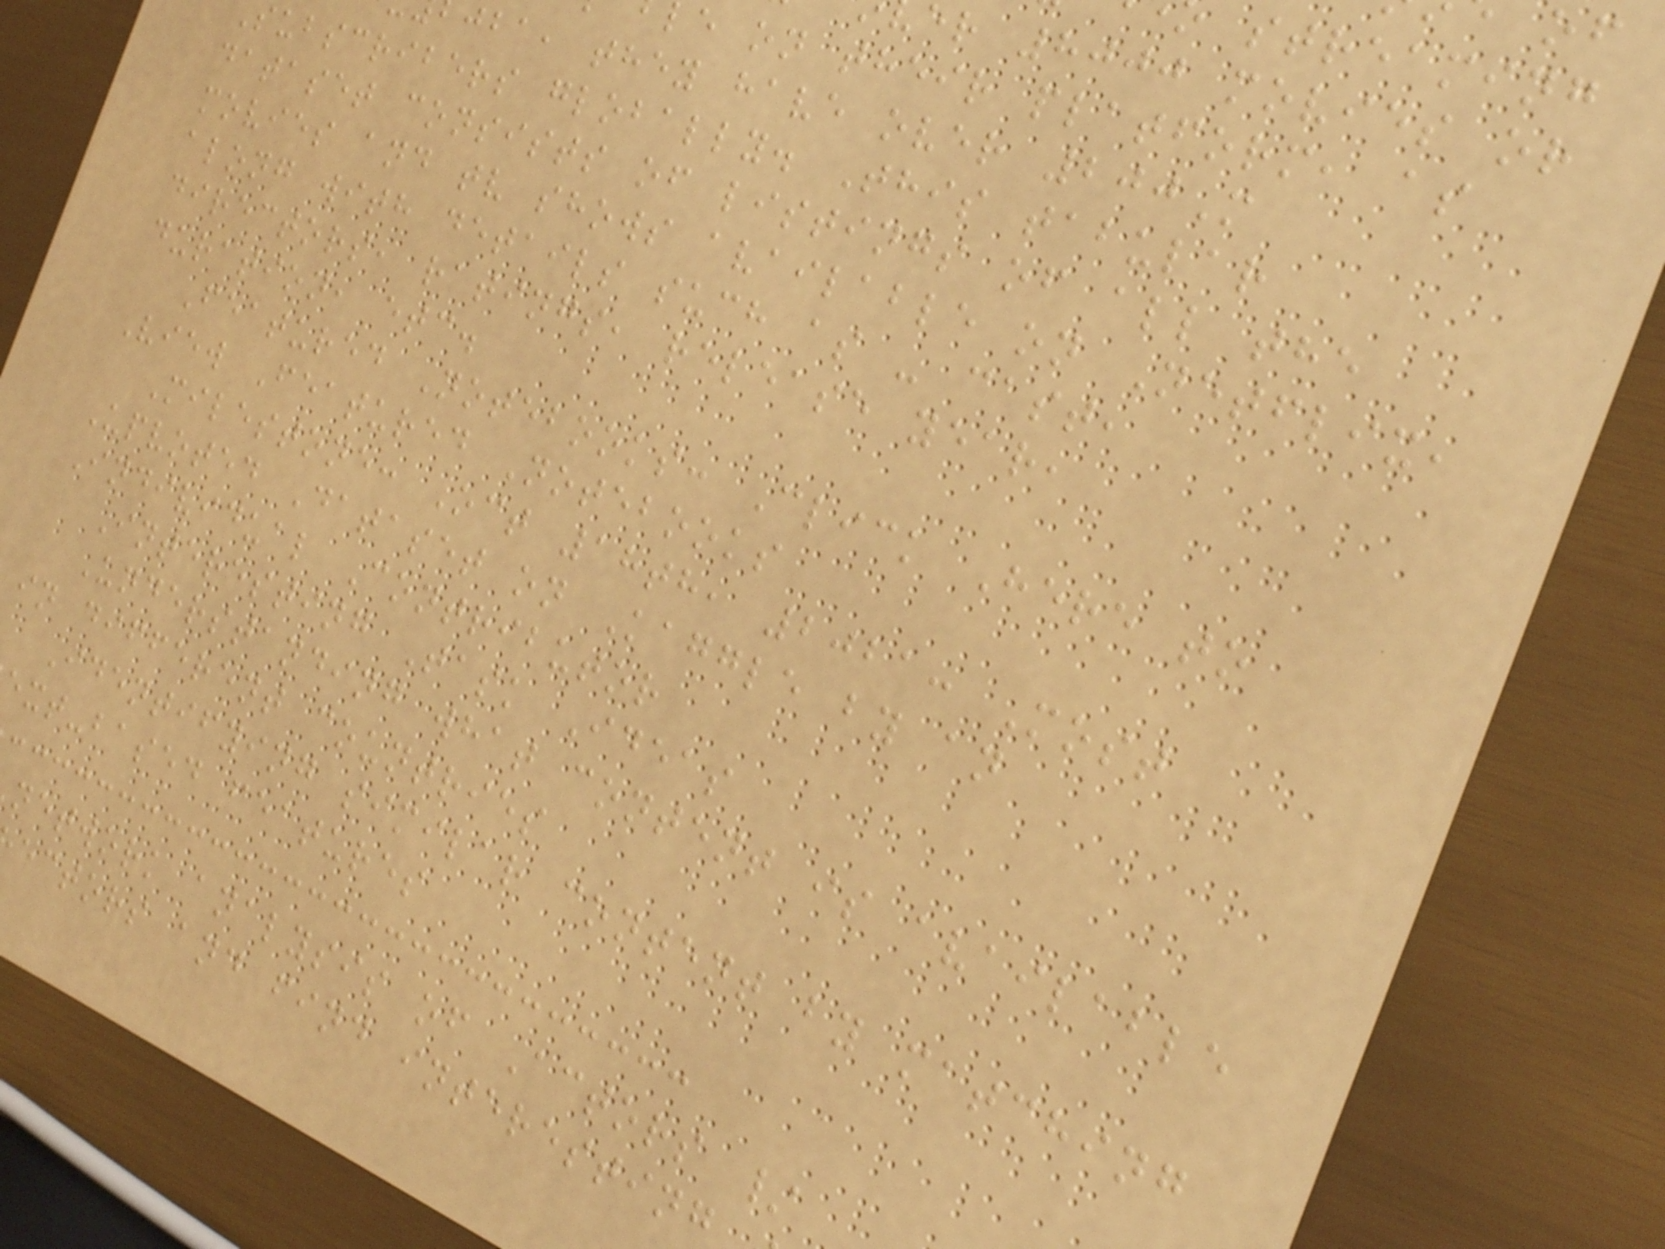er 8000 movies or
e on their platform, as
jba, they have over 200M
subscribers globally. This tabular
dataset consists of listings of all the
movies and tv shows available on Netflix,
along with details such as - cast,
directors, ratings, release year,
duration, etc.
Featured Notebooks: Click Here to
View Featured Notebooks
Milestone: Oct 18th, 2021: Most
Upvoted Dataset on Kaggle by an
Individual Contributor
Interesting Task Ideas
Understanding what content is available
in different countries
Identifying similar content by matching
ext-based features
network analysis of Actors /
ectors and find interesting
